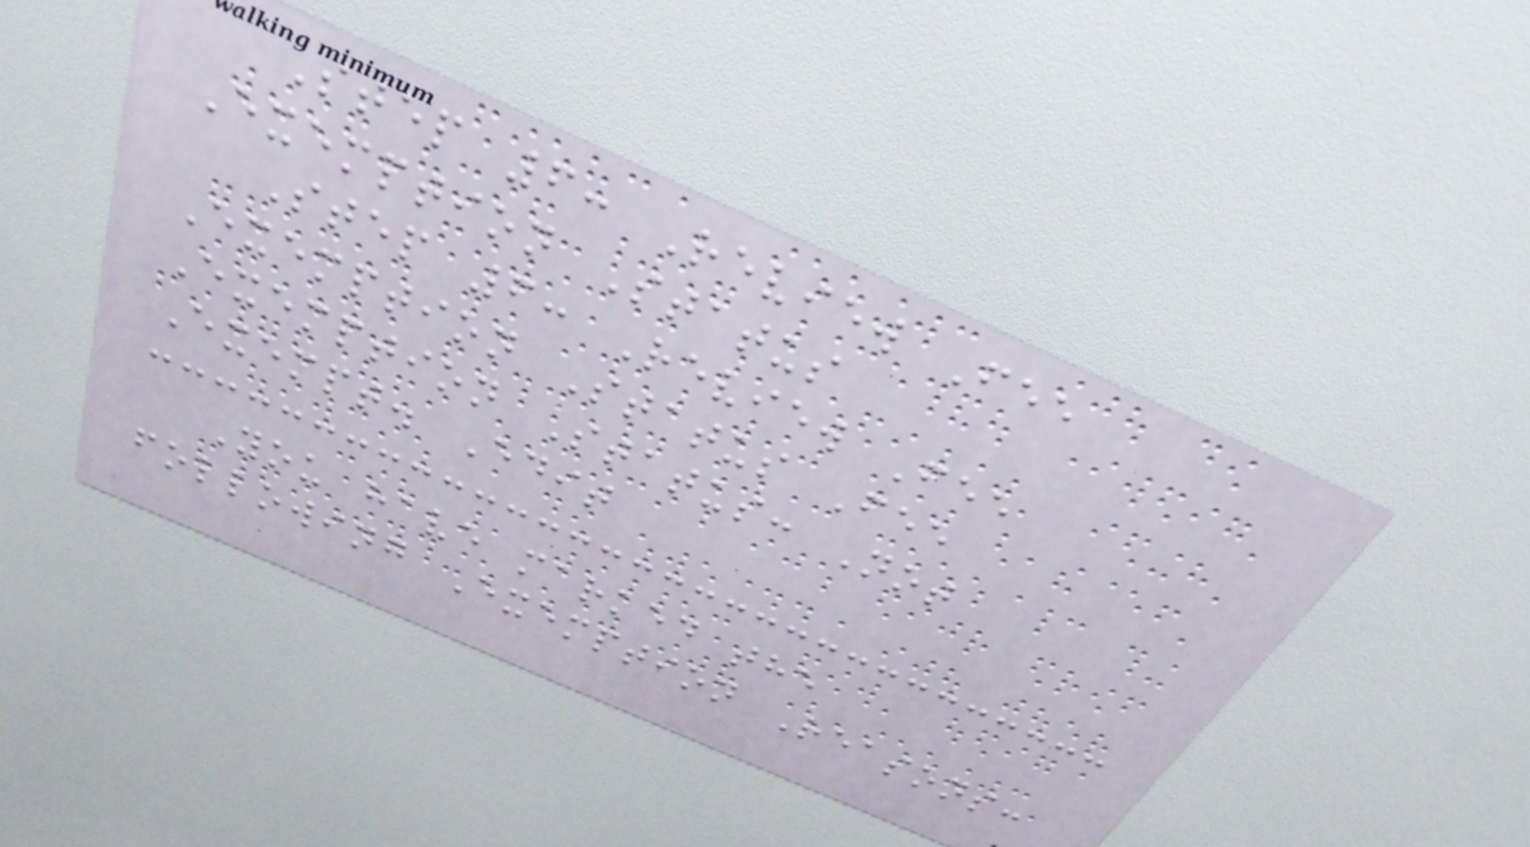Step 6: Review Fee
Exemption Status
Step 6: Review Fee
Exemption Status Fee
Exemption Status: Not
Exempt. Edit
You have marked the
following Exemption Reasons:
